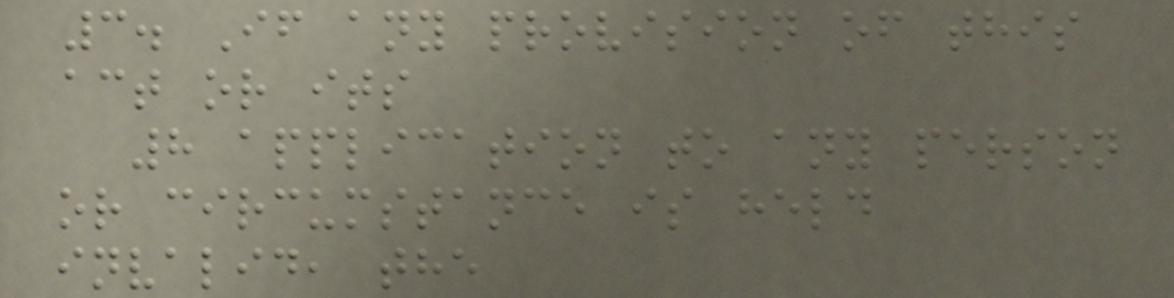3. If any provision of this
act or its
8 application to any person
or circumstance is held
invalid, the
